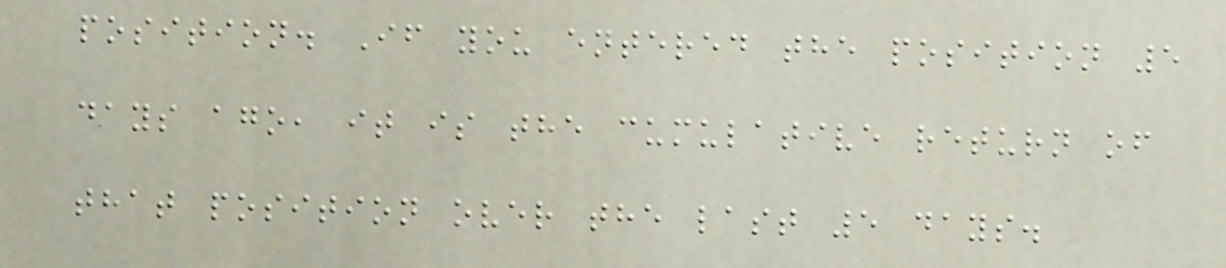position. If you entered the position 5
days ago, it is the cumulative return of
that position over the last 5 days.
